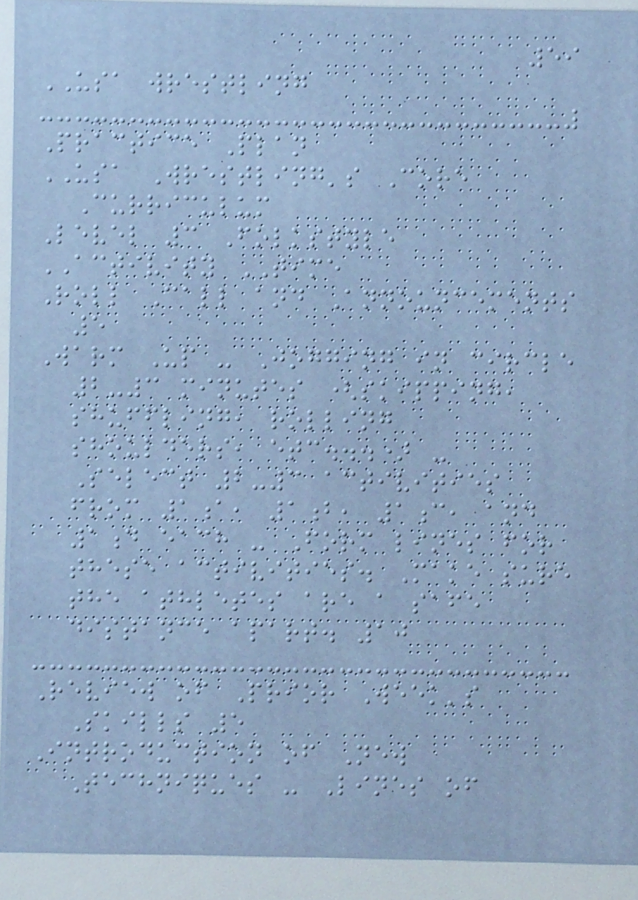59
USA wrestling
Practice Plan
USA Wrestling's Core
Curriculum
Level 3 Folkstyle
ACTIVITY TIME
Roll Call and Announcements
5
Warm Up - Jogging in circle
2-3 minutes (skipping,
shuffling, rolling
shoulders, etc...) -
Select 2-3 activities
from 1a, 1b, 1c, and
1d each - Form lines for
these activities. Make sure
the athletes are a safe
distance apart. 10
Review of Prior Week's
Skills 5
Introduction of New
Techniques - Lines of
